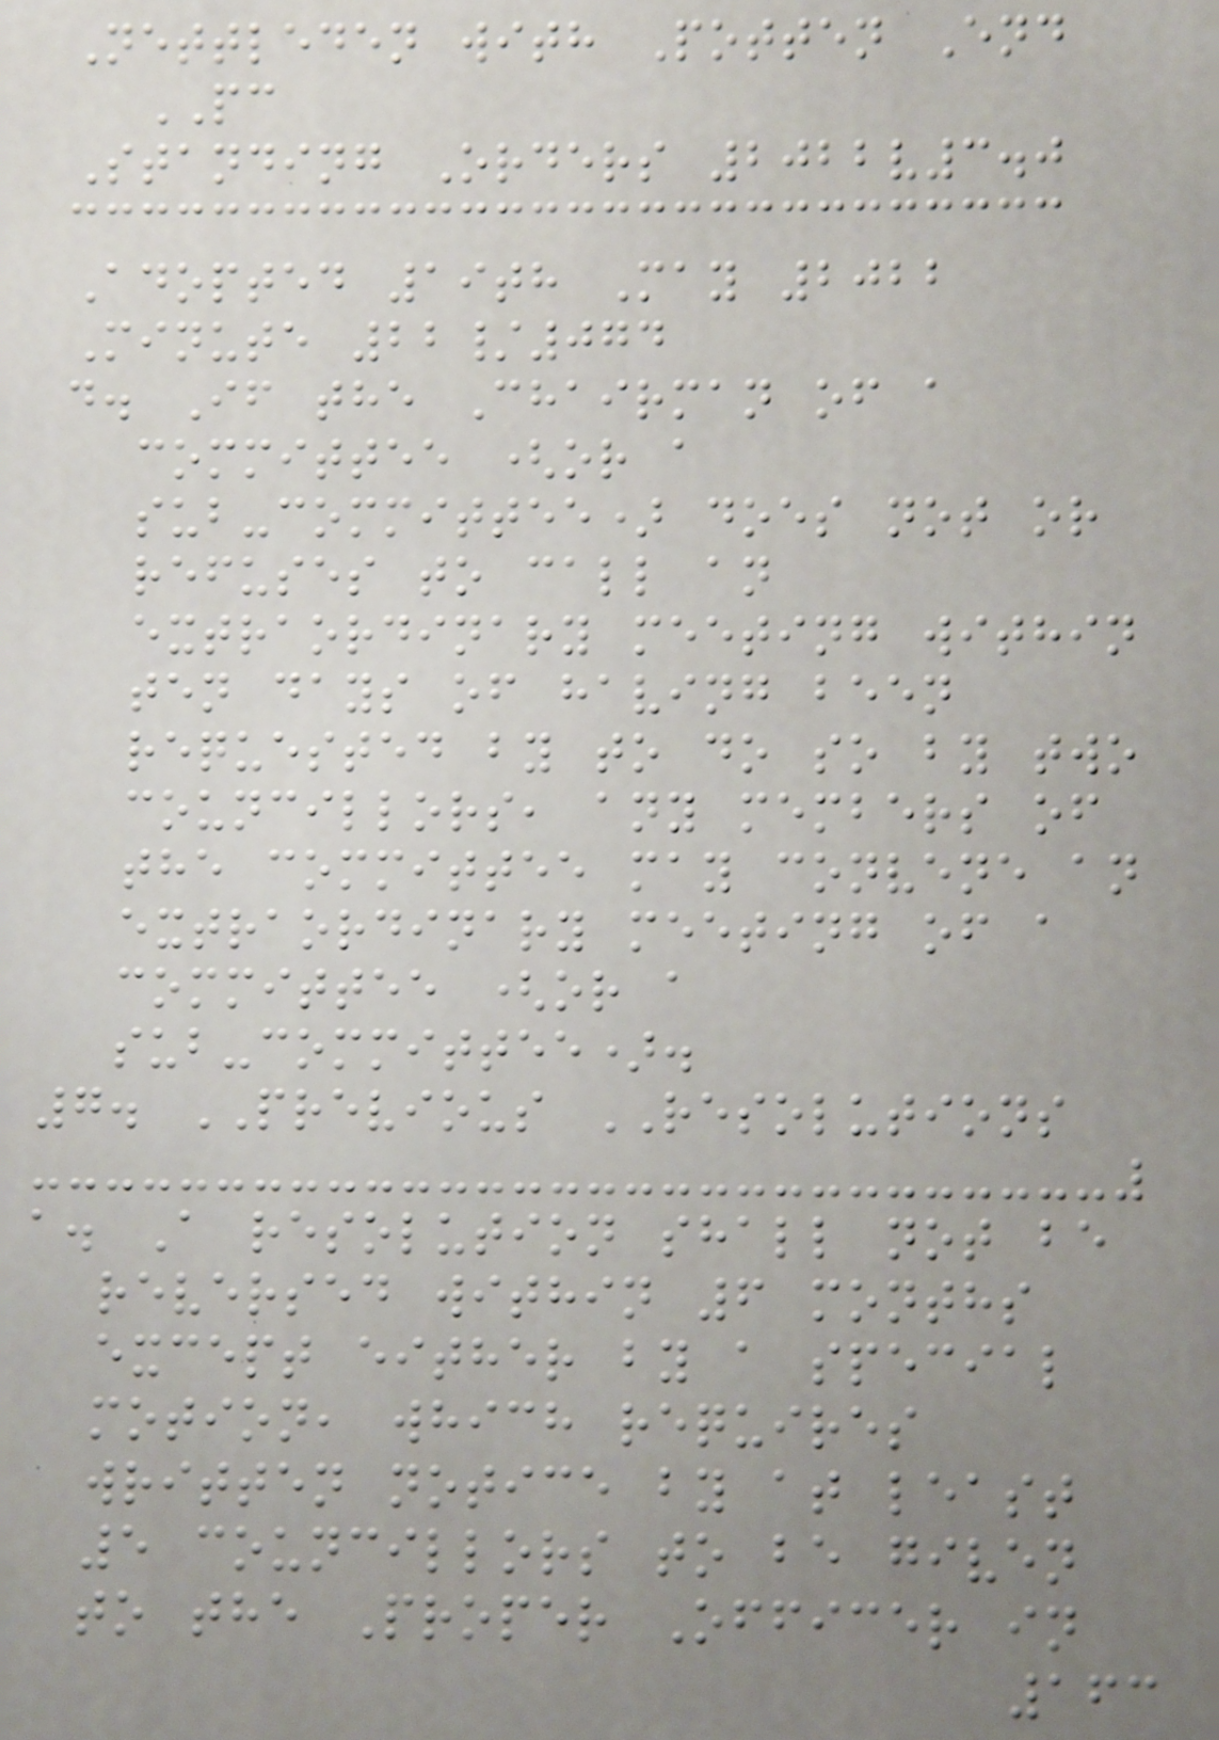Nettleden with Potten End
PC
Standing Orders 2022v3.0
Adopted 19th May 2022
Minute 22/074
d. If the Chairman of a
committee (or a
sub-committee) does not or
refuses to call an
extraordinary meeting within
ten days of having been
requested by to do so by two
councillors, any members of
the committee may convene an
extraordinary meeting of a
committee (or a
sub-committee).
7. PREVIOUS RESOLUTIONS
a. A resolution shall not be
reversed within 6 months
except either by a special
motion, which requires
written notice by at least
5 councillors to be given
to the Proper Officer in
163
